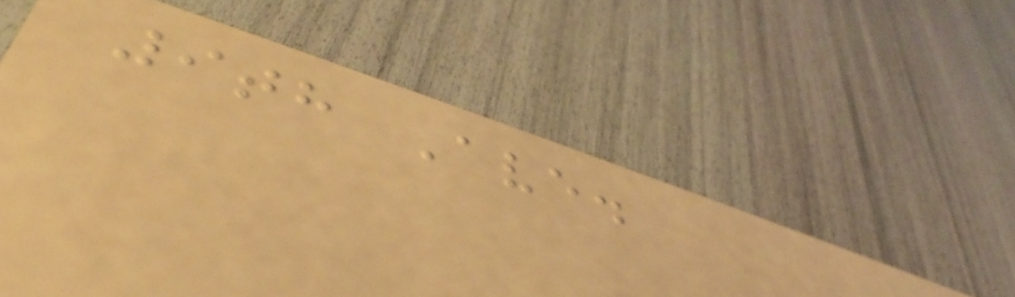9th Ave.
